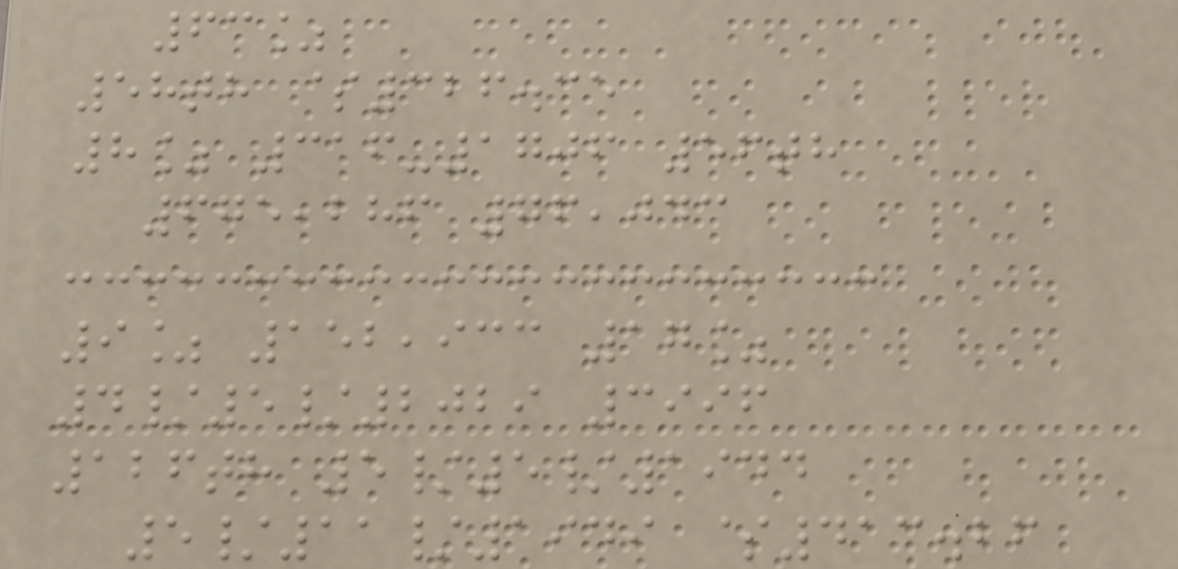63%
58th $326.35
8% 316-1706 56th
675,286 76,043
9% 152,933 17%
4/5/2029 3996
126th 5/5/1944
5/11/1949 $413.26
